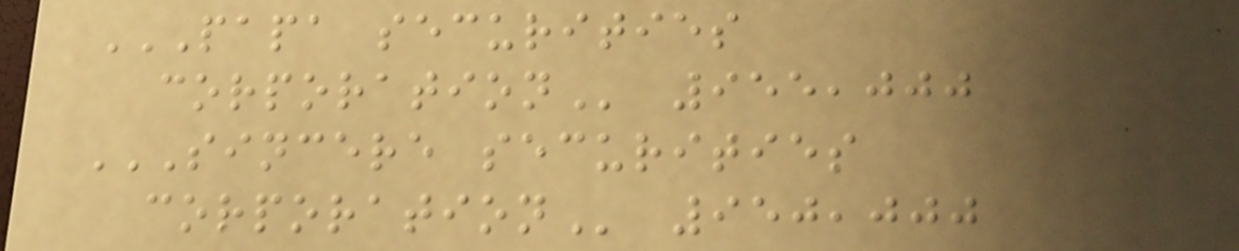PAPA SECURITIES
CORPORATION 955,000
SINCERE SECURITIES
CORPORATION 950,000
